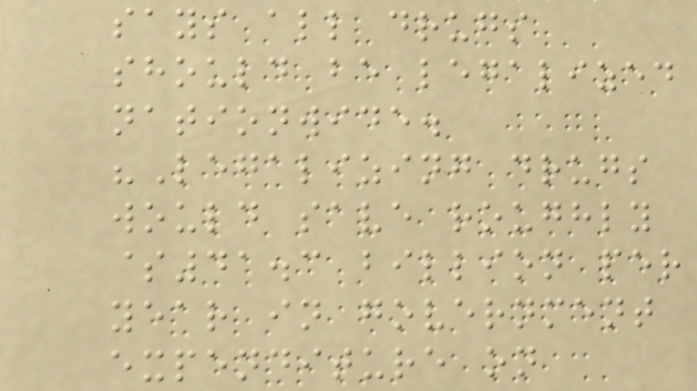says all drugs
should be legalized
nationwide.
"Legalizing drugs
would save roughly
$41.3 billion per
year in government
expenditure on
